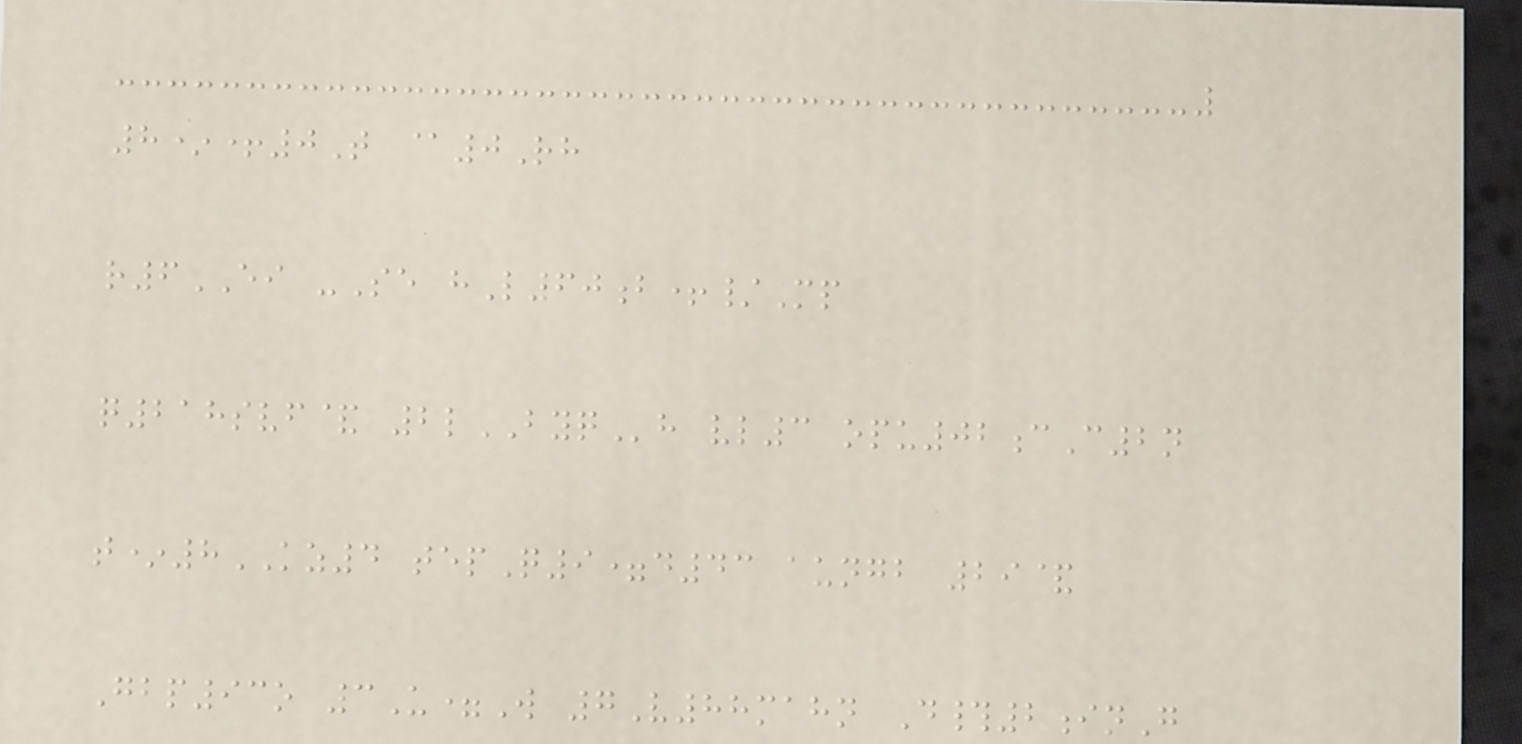8*+0T @0Rh
r6EI -Se hL60b+/Mp
q218svf& 2lBYQh vl3 opu02cC2n
t*8KZ4 tepQ9=d43 aungb 29&
Gbp93o 3U=W 7V88mahn D#2inG
